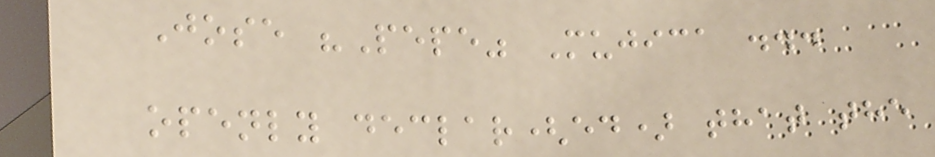Jose "Pepe" Mujica ...
openly declar(ed) that the
